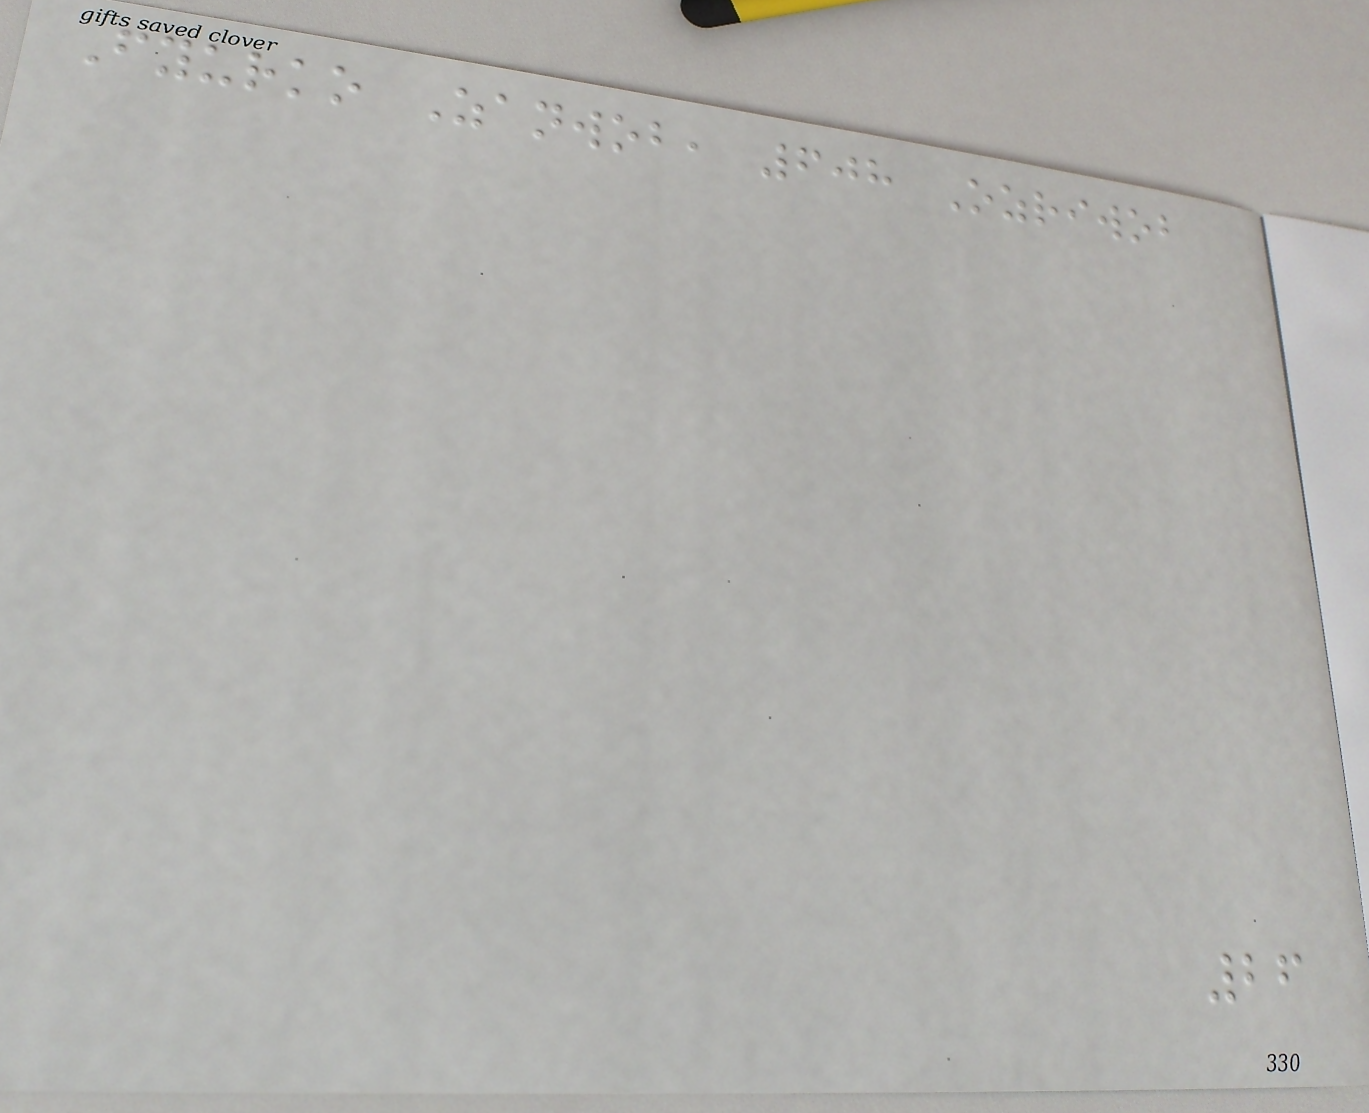Fyurko Zanwob, 608 Ozriwob
26
